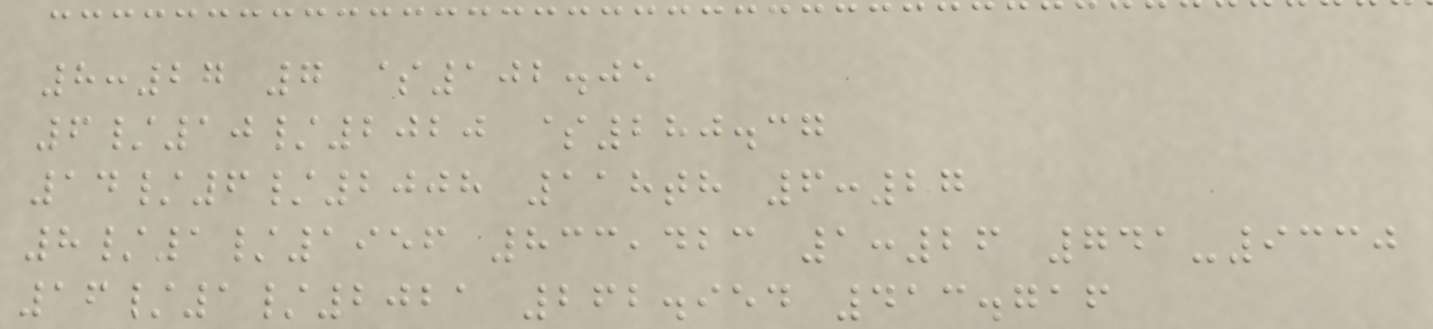8:27 7 $102.05
6/10/2020 $280.37
14/6/2008 118th 6:27
8/1/1956 833,423 1:26 741-9330
16/1/2021 262.954 413.716
